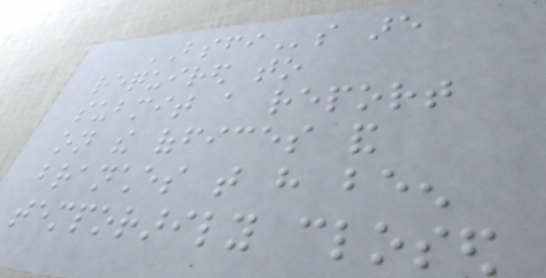BSFIs are
required to
submit a report
on the offices and
branches that have been
temporarily closed
